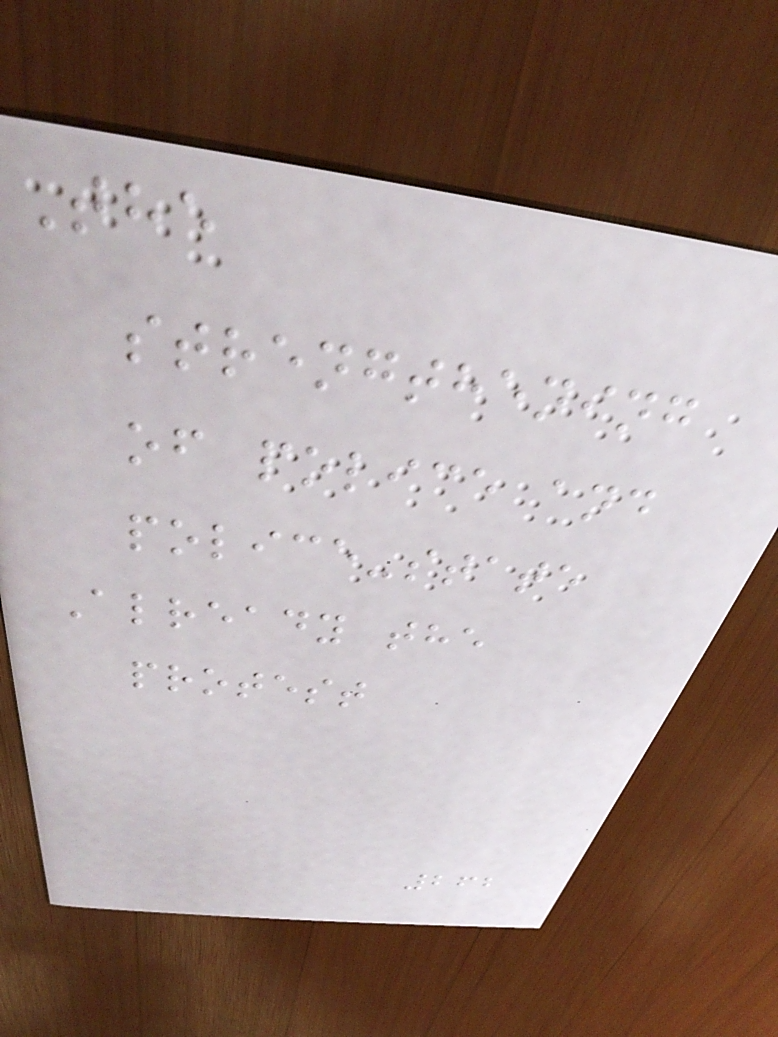The
strengthening
of police and
police-state
Already the
protest
262
